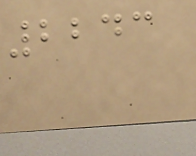2243
